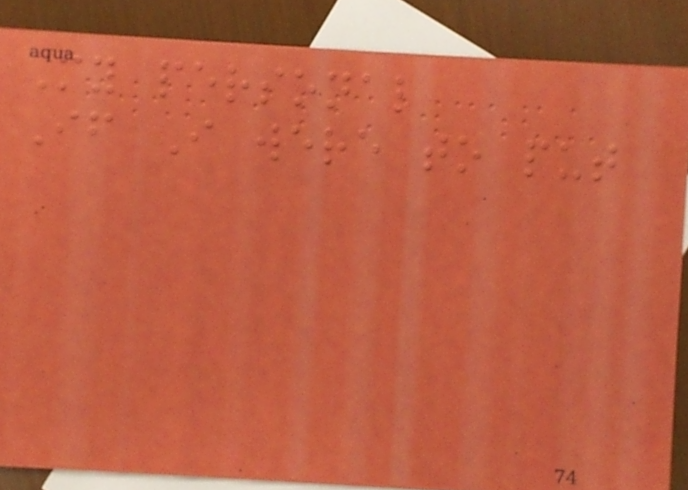My personal
If I were to put
